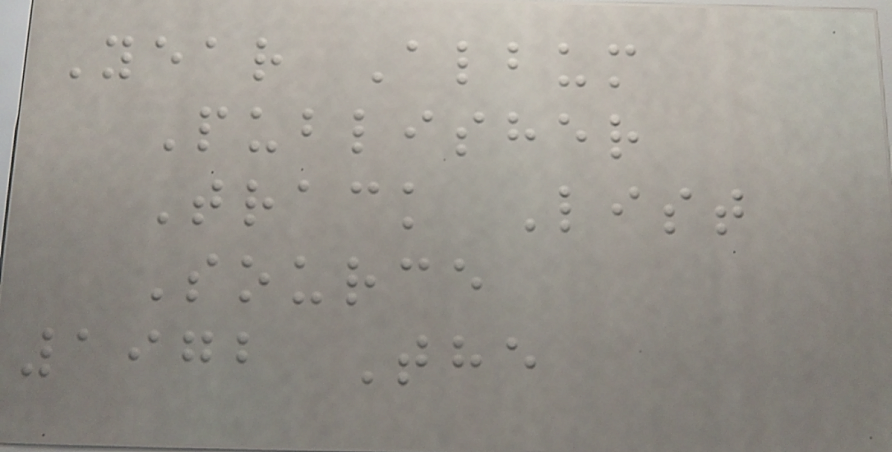Year Album
Publisher
Track List
Source
1972 The
